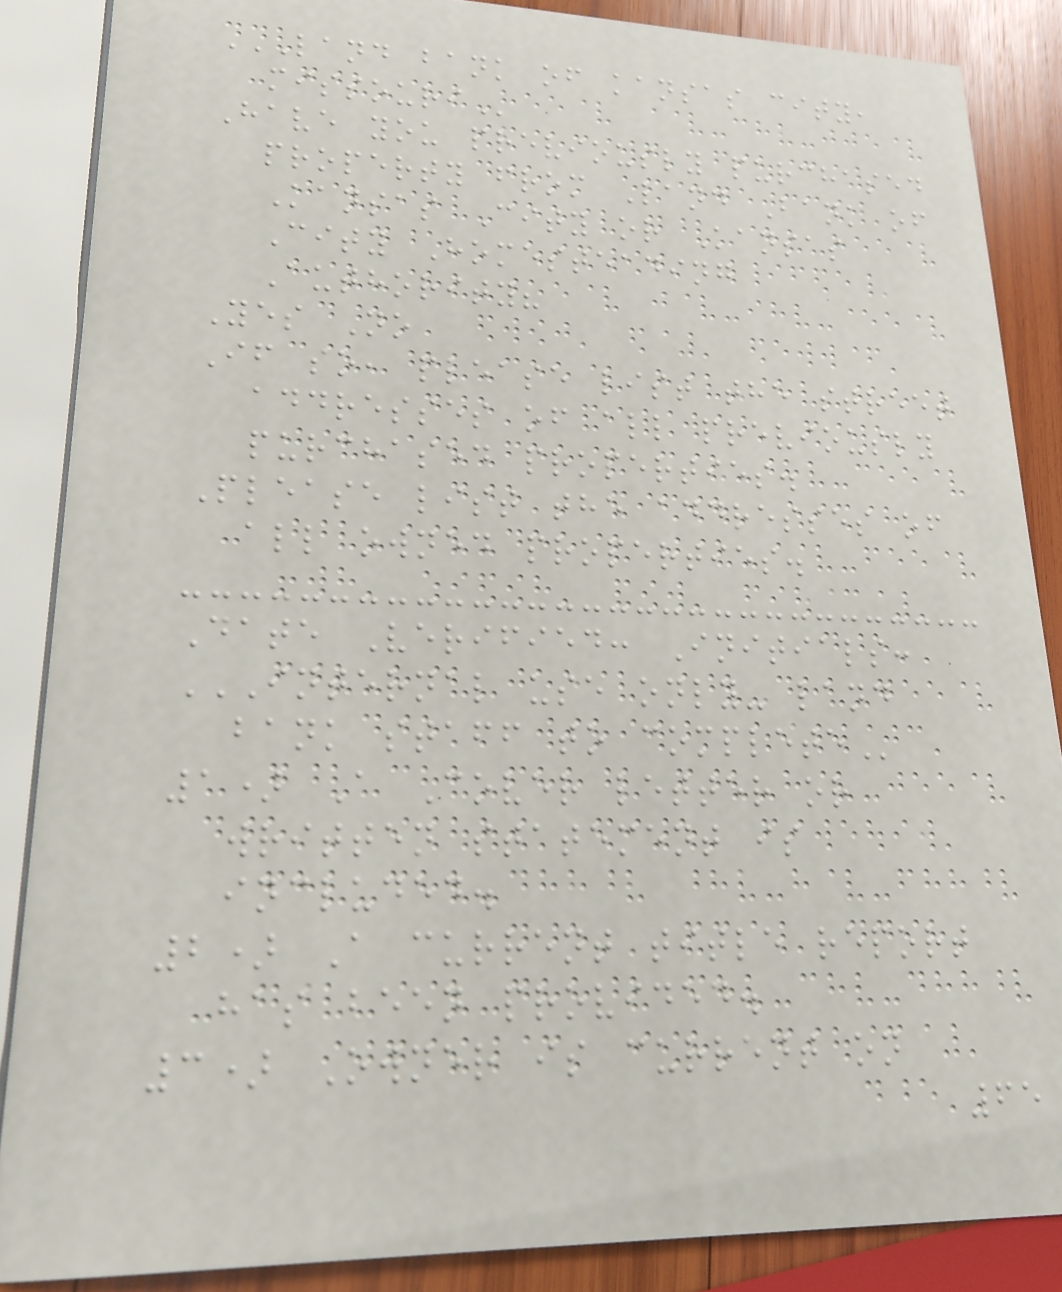LAND BANK OF KANSAS CITY,
MISSOURI
Have you previously purchased
property from Land Bank of
Kansas City or Kansas
City Homesteading
Authority?
Yes No
If so, please list the street
addresses of all previously
purchased properties.
Please list the addresses of
all owned properties.
Date Verified: Initials:
INTERNAL USE ONLY- LAND
BANK STAFF TO COMPLETE
1) A Cover letter or
written statement is
included.
2) A current title report
has been provided.
3) Owner is current on
65
